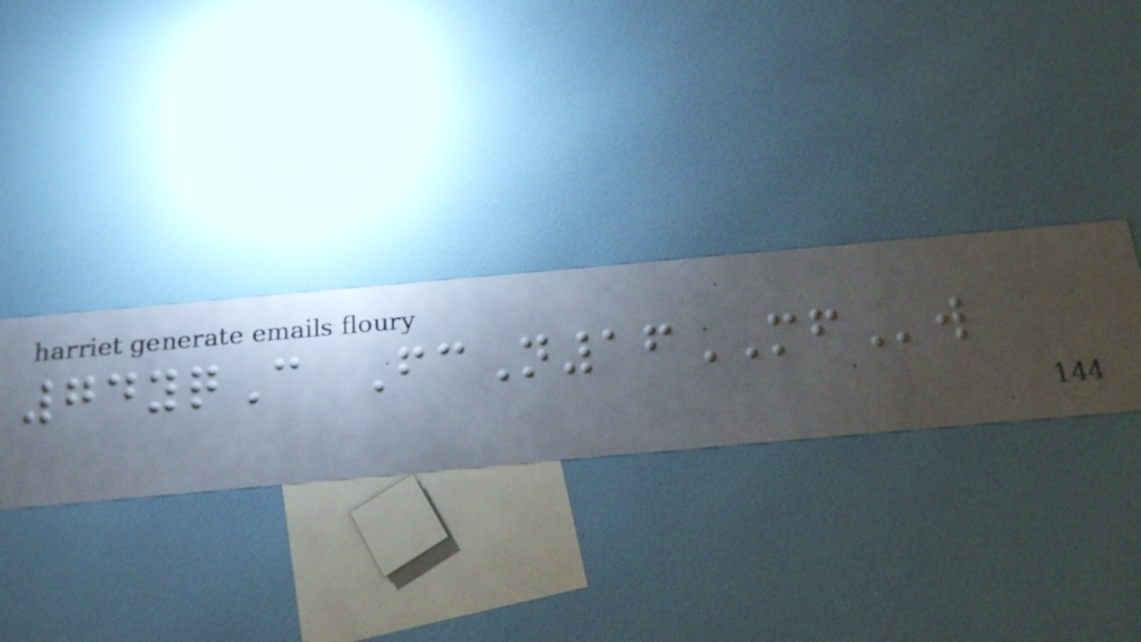74yqC FcN16MFw
